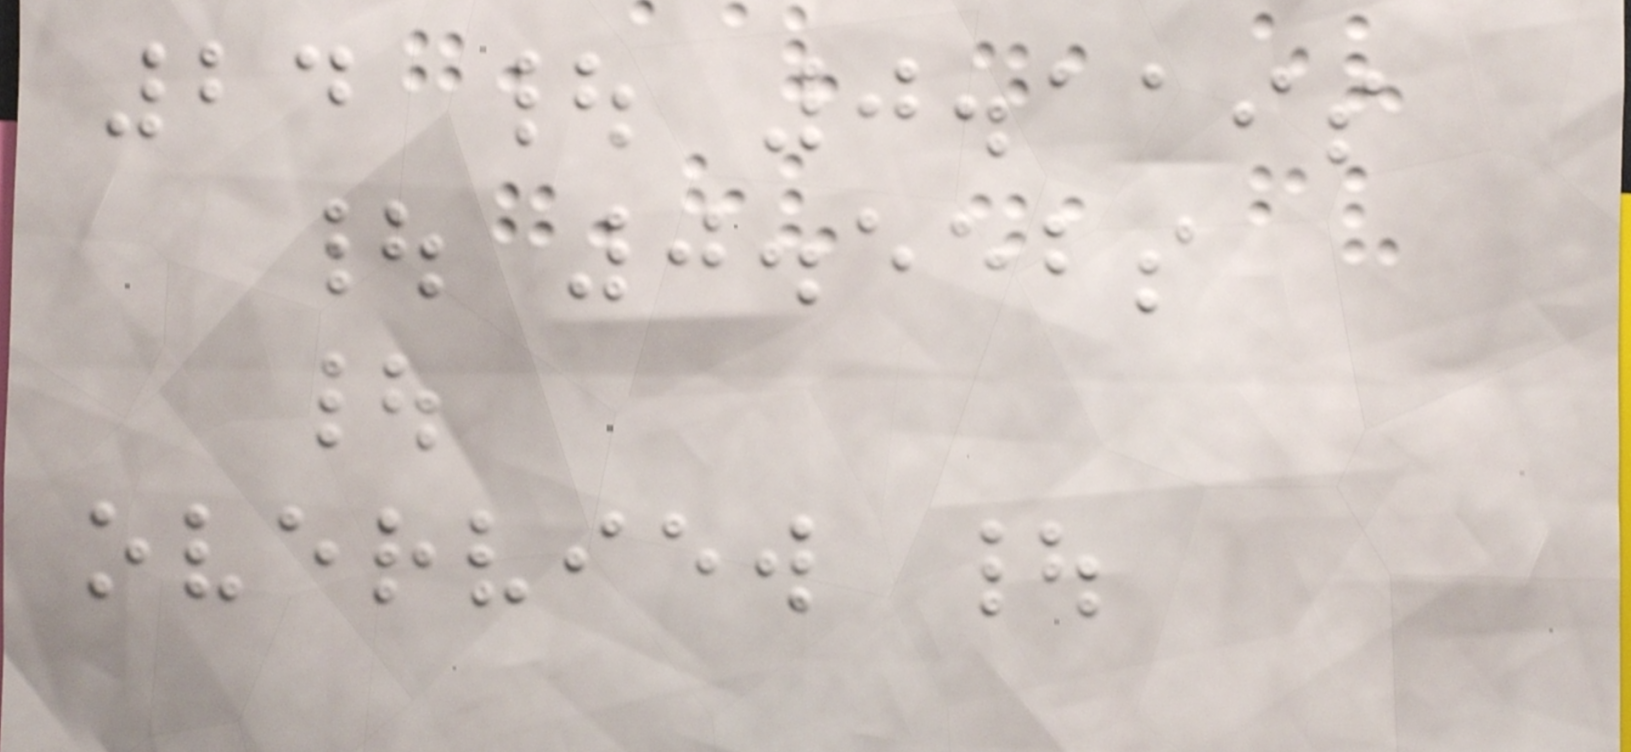24 | 0.119s
| 0.552s
|
overview |
